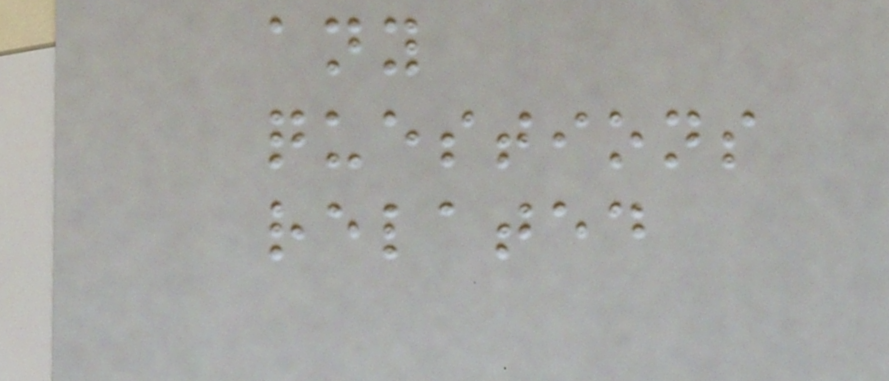any
questions
related
